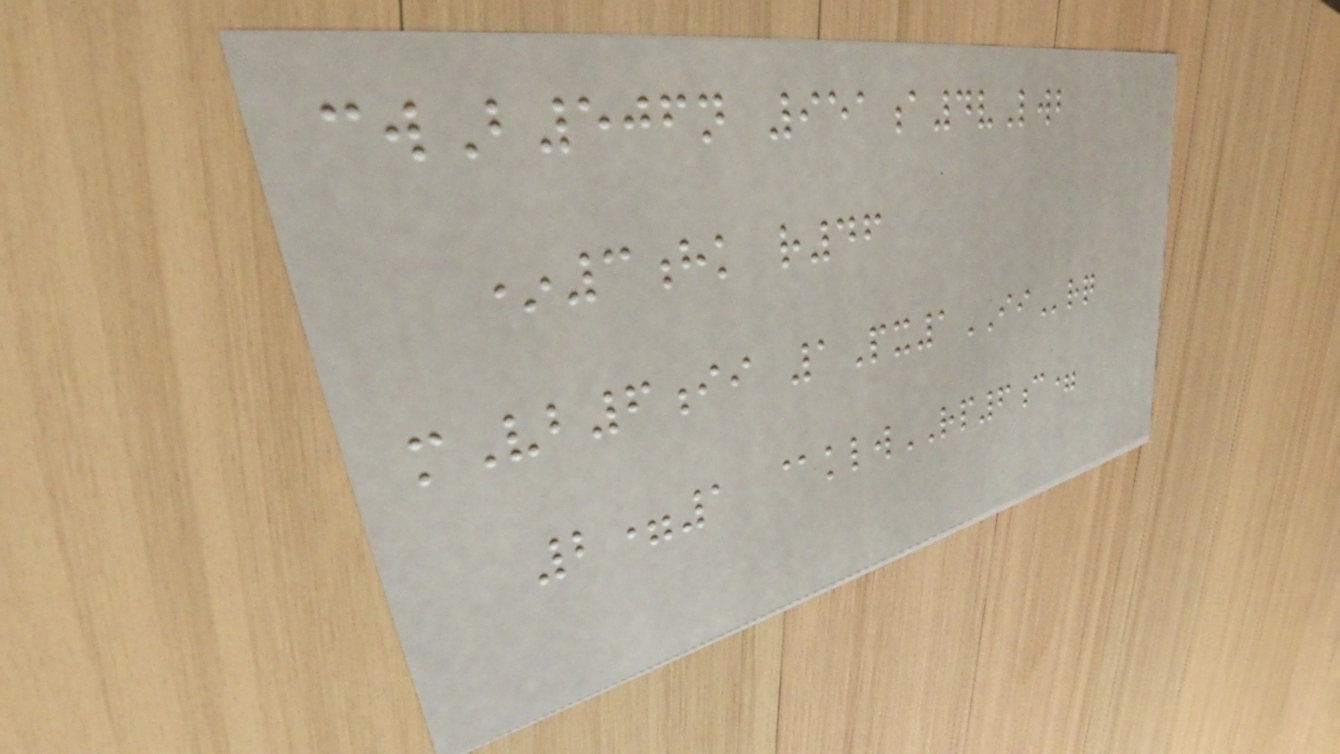cwB506n 951a4vLwb
*3hk r46
mVb6ii 1Px1IIrq
2=1 @klwRP6c=
